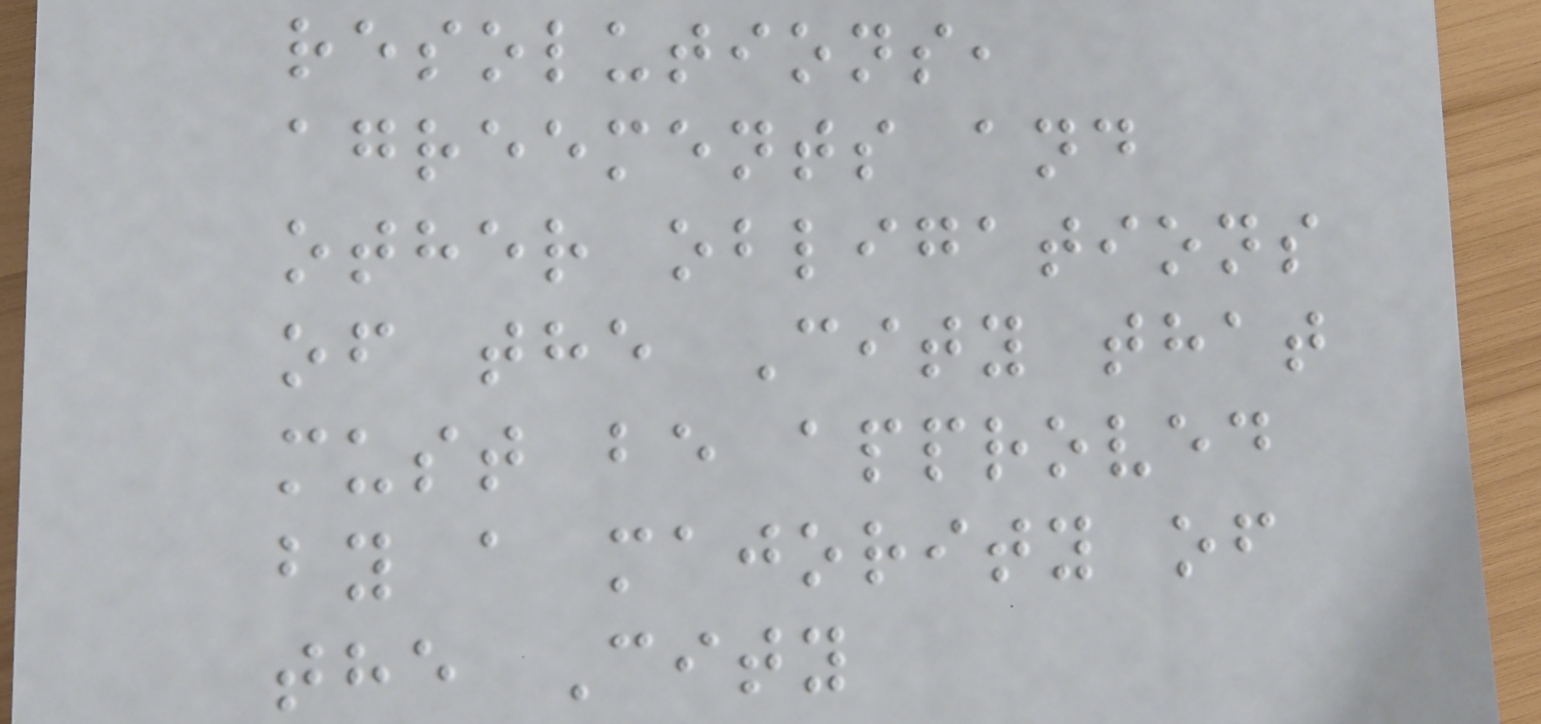resolutions,
agreements and
other obligations
of the City that
must be approved
by a majority of
the City
